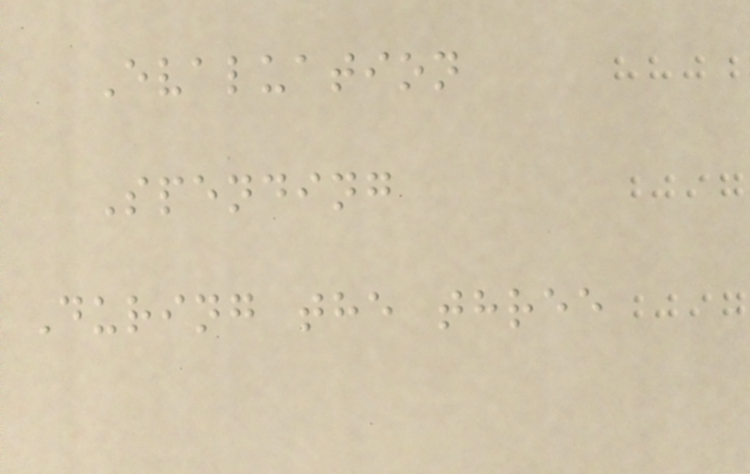Evaluation
Spending
During the three
